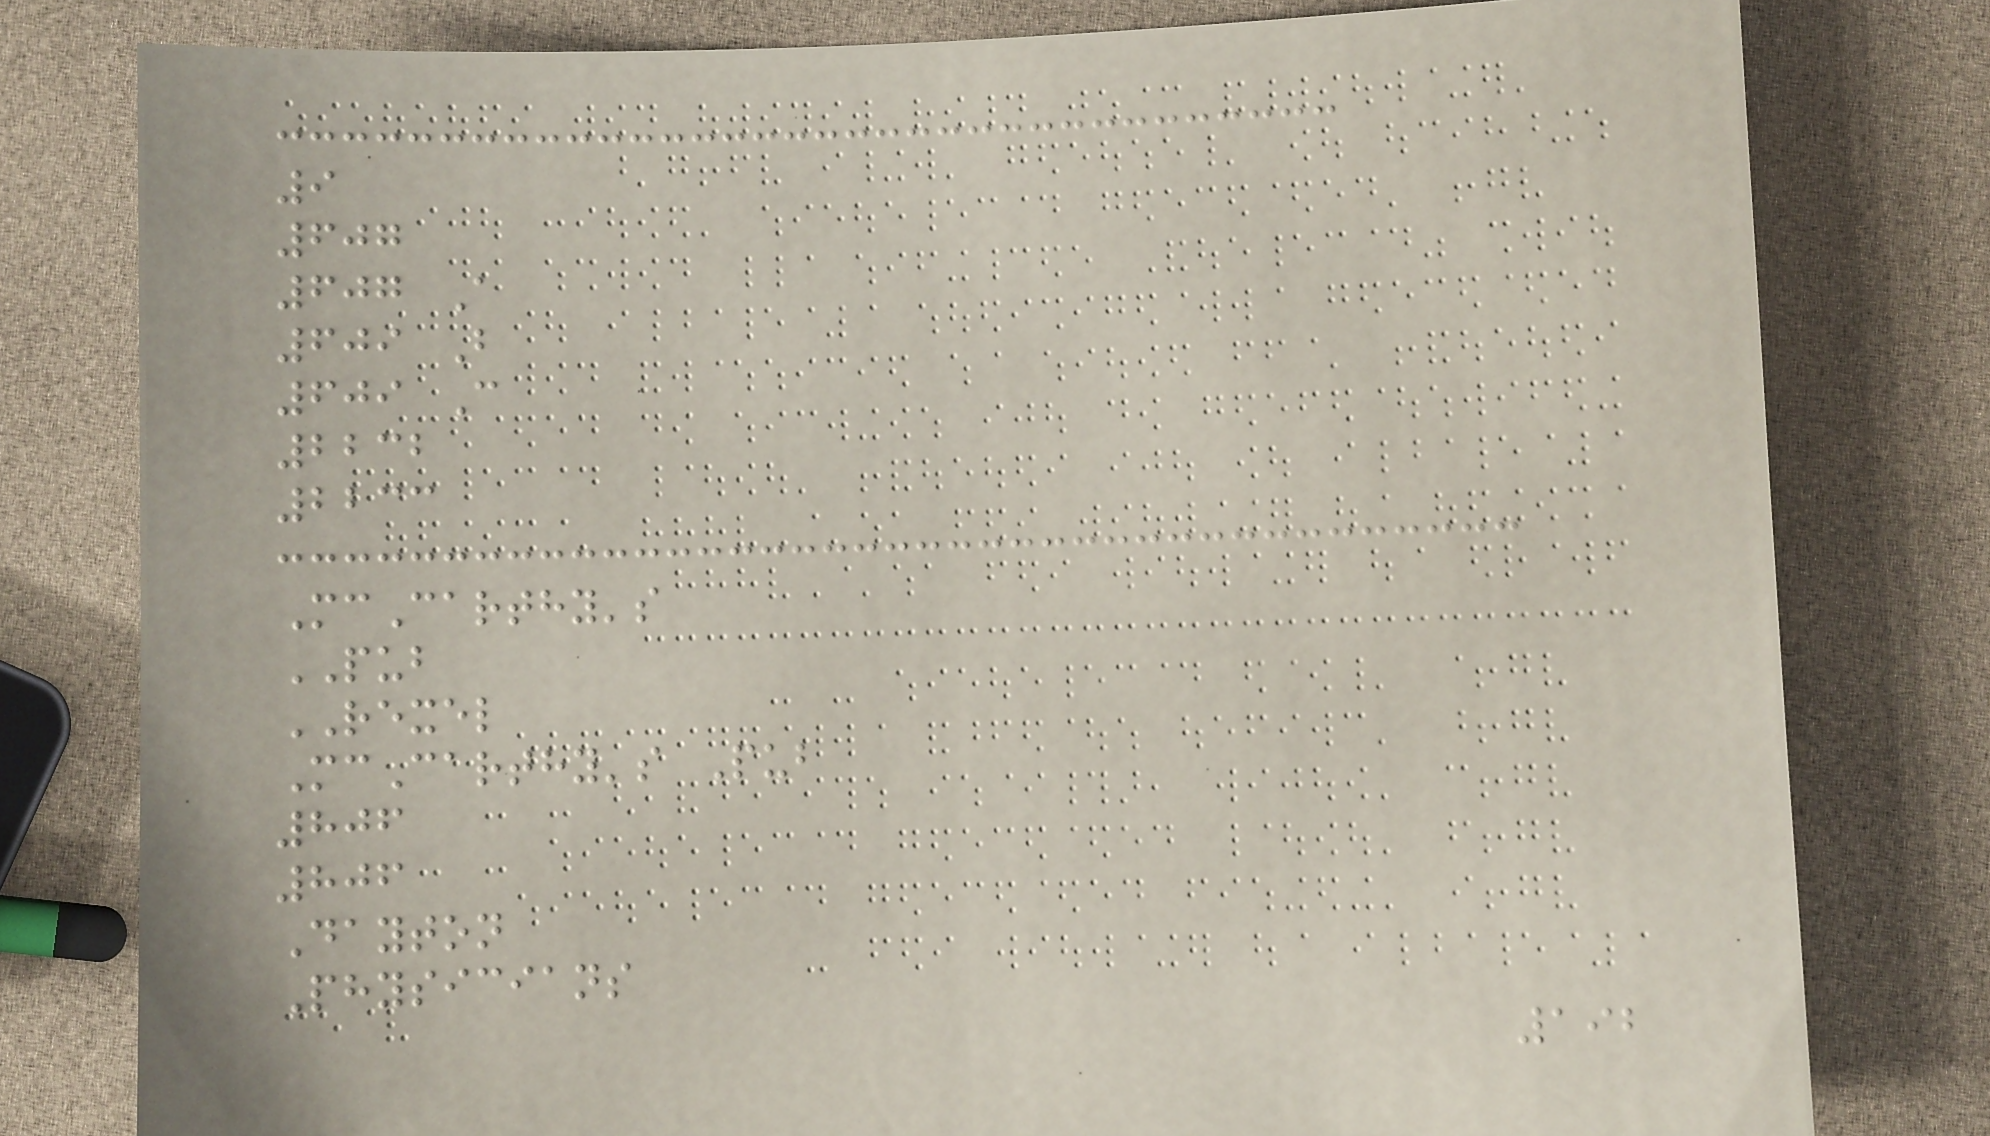9
607
607 A
609 B
609 C
2232
2233
McCarthy's
PUB
REXEL
McCarthy's Pub
806
806
Dayton
Physicians
192
